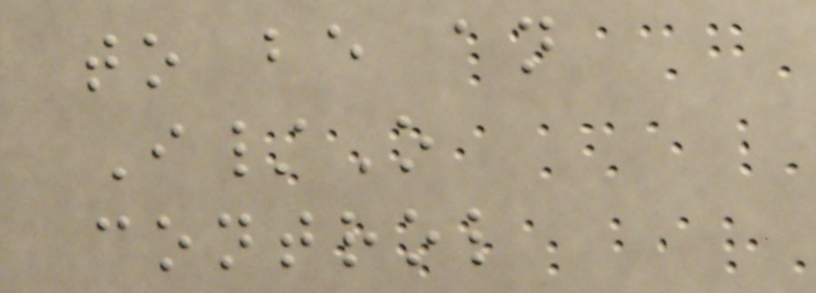to be an
I/O
control
